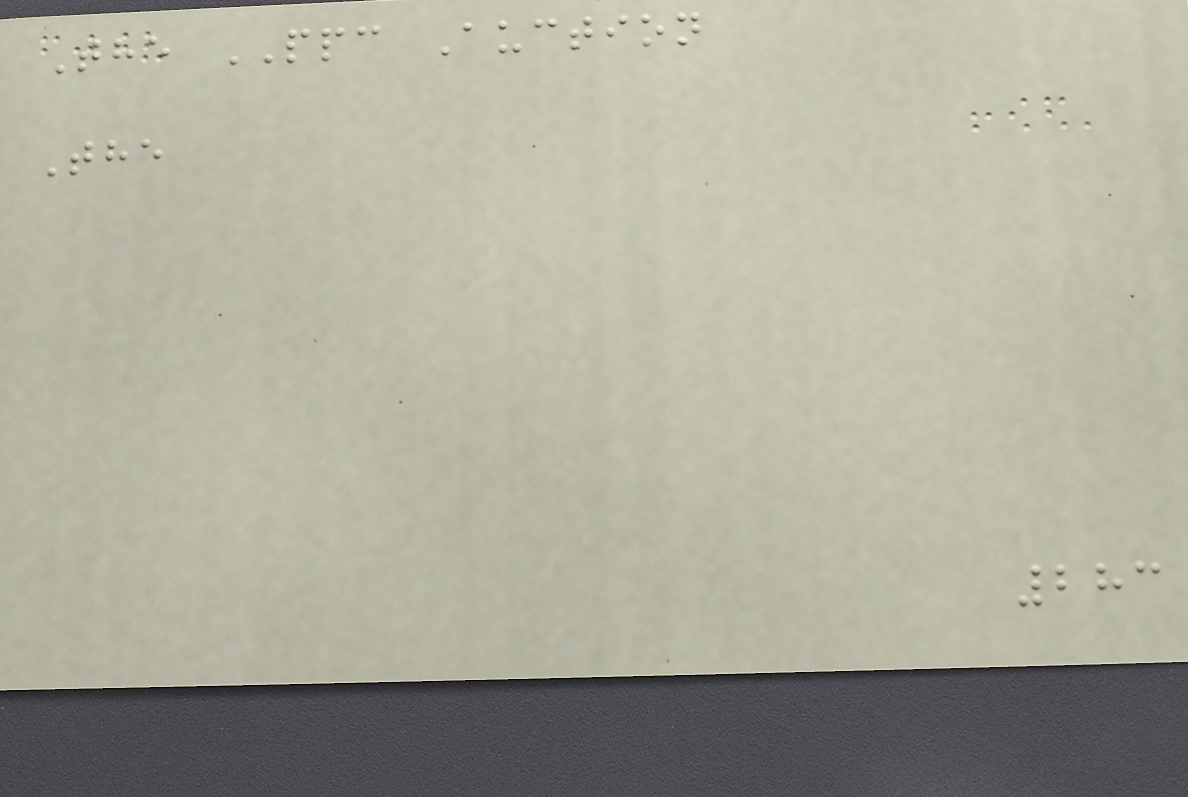The PPC Auction
The
283
